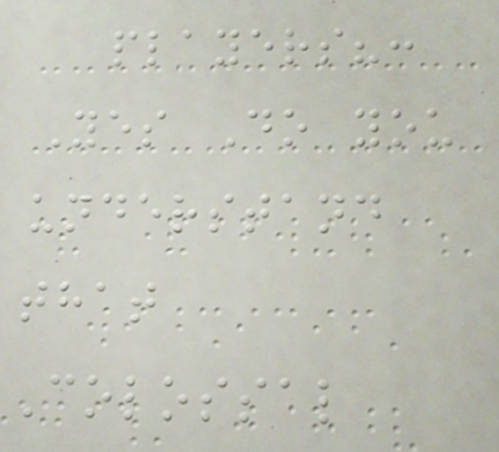players?:
Yes Do you
understand
that
Colossal
